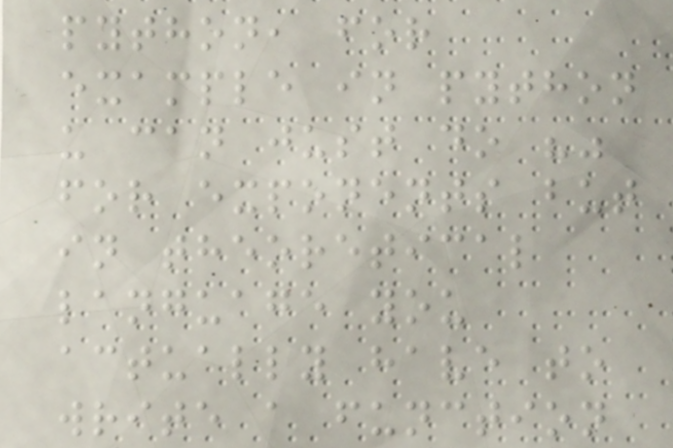python, for
example in python
u can just do ""
for exponents but
in theoretical
language you
actually have to
write a function
